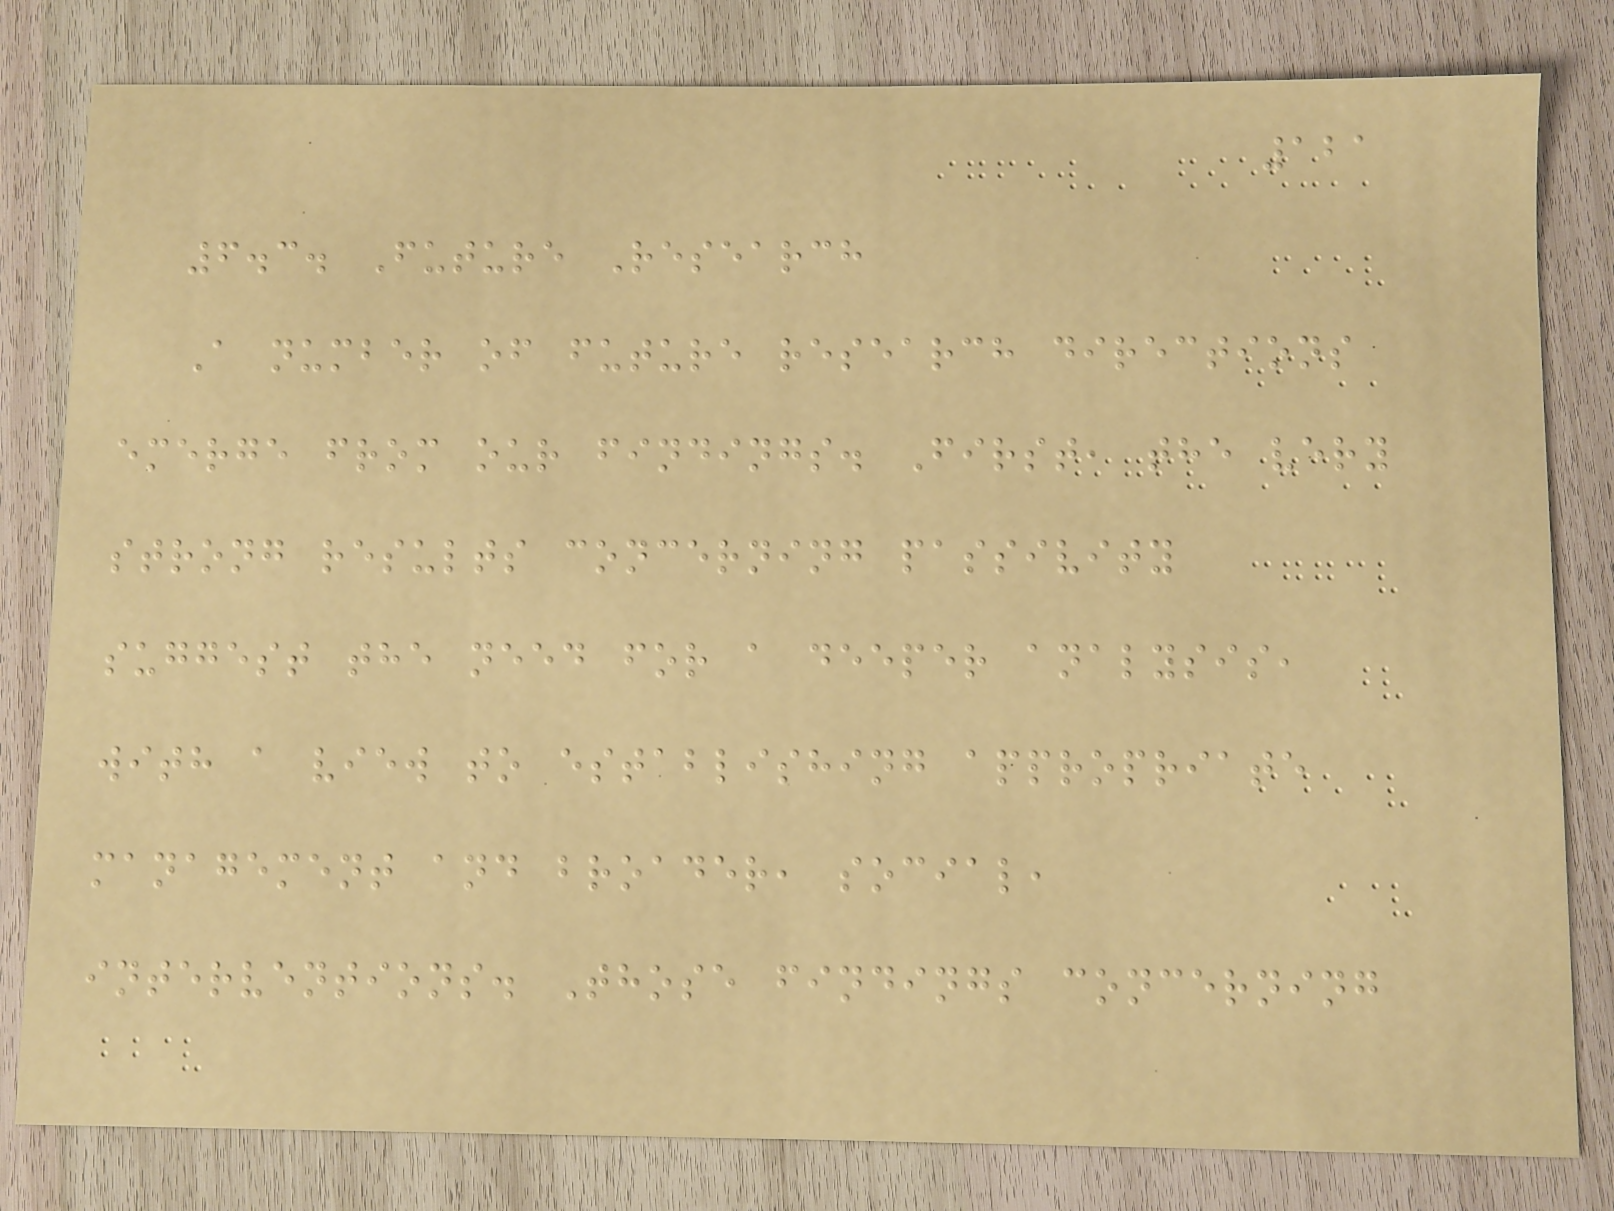121
6.3. Future Research
A number of future research directions
emerge from our findings. First, the very
strong results concerning passivity
suggest the need for a deeper analysis,
with a view to establishing appropriate
management and broader, social,
interventions. Those findings concerning
